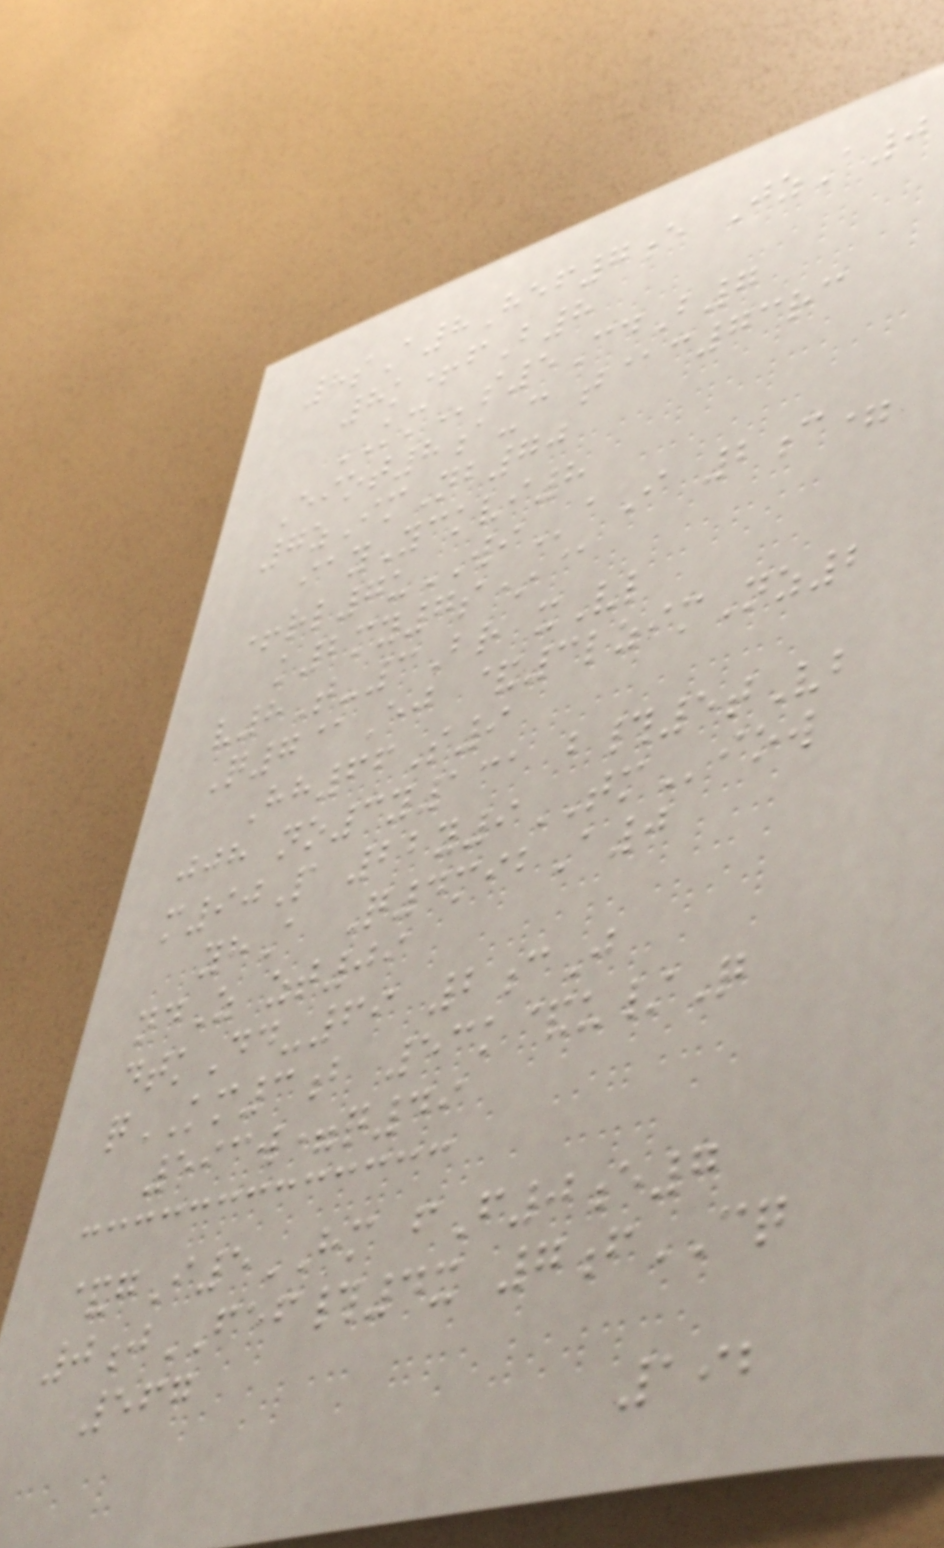8sA8Hef7e JzA0
8k+fB8
KMs5CdB7
Eiot8a-c t@c73rc
7zImNb70
iayYckvi8
+rl7uWIaI 2c=
k2my7s*@
v8T-3Br xVl
Q7@Ej &3lzimNz2
Hh66S9
jjh no3y131 b#5tVb
m90P 22y9TMiow
yhA Q4mibA0
ndZ zt09
dtkDd-69 2cJ
qKM3b 53k&u/Q
593w=q49
&gI5HM fF0e7
0jFEF#4x 7fCQ
567
192
